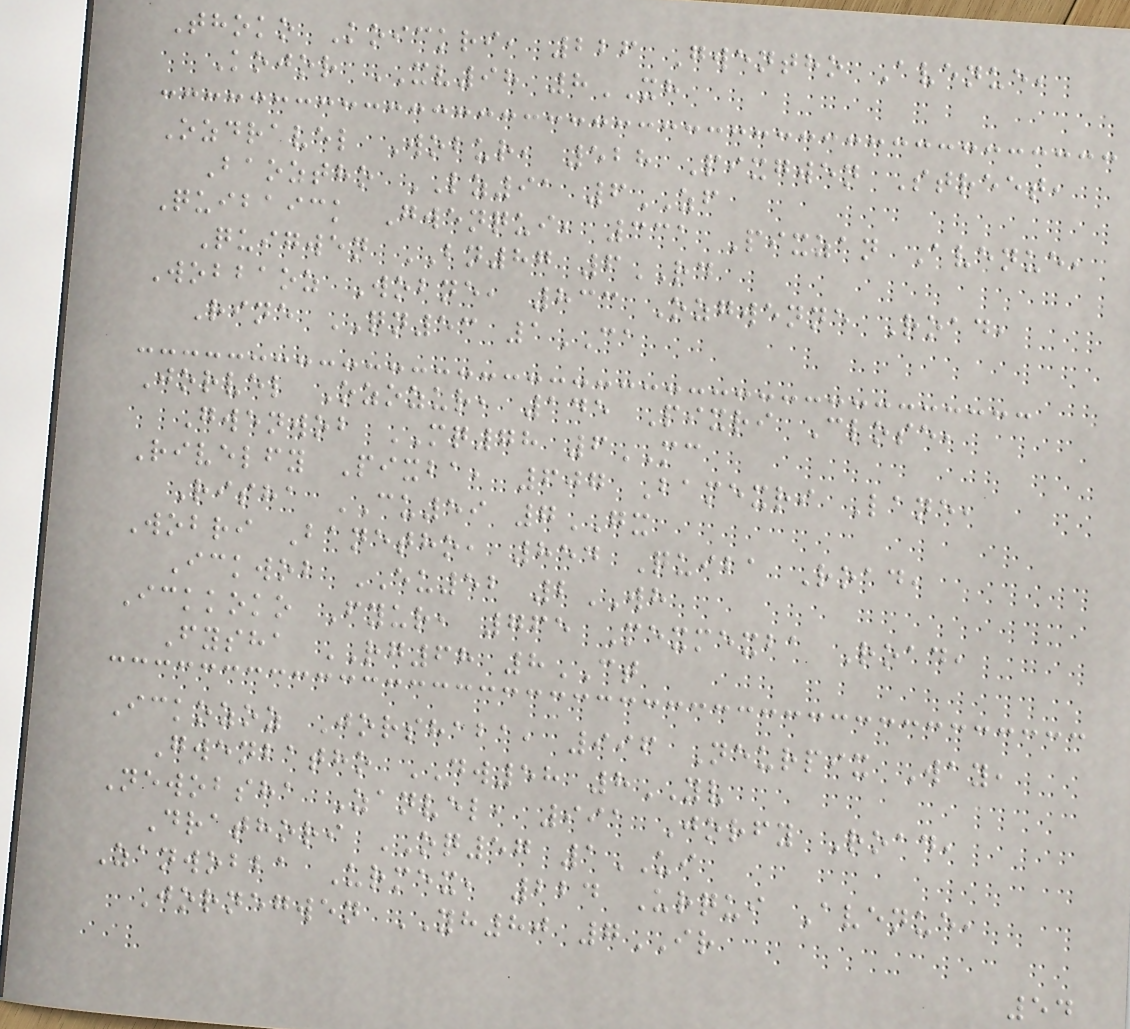Thoko Koickri, 226 Gwentho Avenue,
Kojor XV98 8XH
Ozdravel Wobur, 528 Pixgwen Street,
Baoztho LZ91 6ZF
Quibaick Gwenqui, 331 Pixzan Avenue,
Quigwen BN87 6RD
Wobbaoz Wobne, 833 Ozgwenne Road,
Rine QN53 1CA
Jorvel Ozozur, 145 Pixri Close,
Gwenwob MQ78 6MC
Rivelfy Pixba, 607 Bamexri Lane,
Risha CU59 7GX
Wobri Banetho, 854 Quiba Road,
Ickwob EU52 2WH
Ickkoko Fyur, 765 Mexmexba Road,
Fysha RG68 8CT
Ickozoz Jorshaba, 996 Neurpix Way,
Gwenbatho DW58 8YV
Newobsha Zanvel, 991 Jorfy Road,
Drathori OQ57 1UI
Zanwobba Urmex, 224 Urqui Avenue,
Jornegwen YH80 7IR
54
